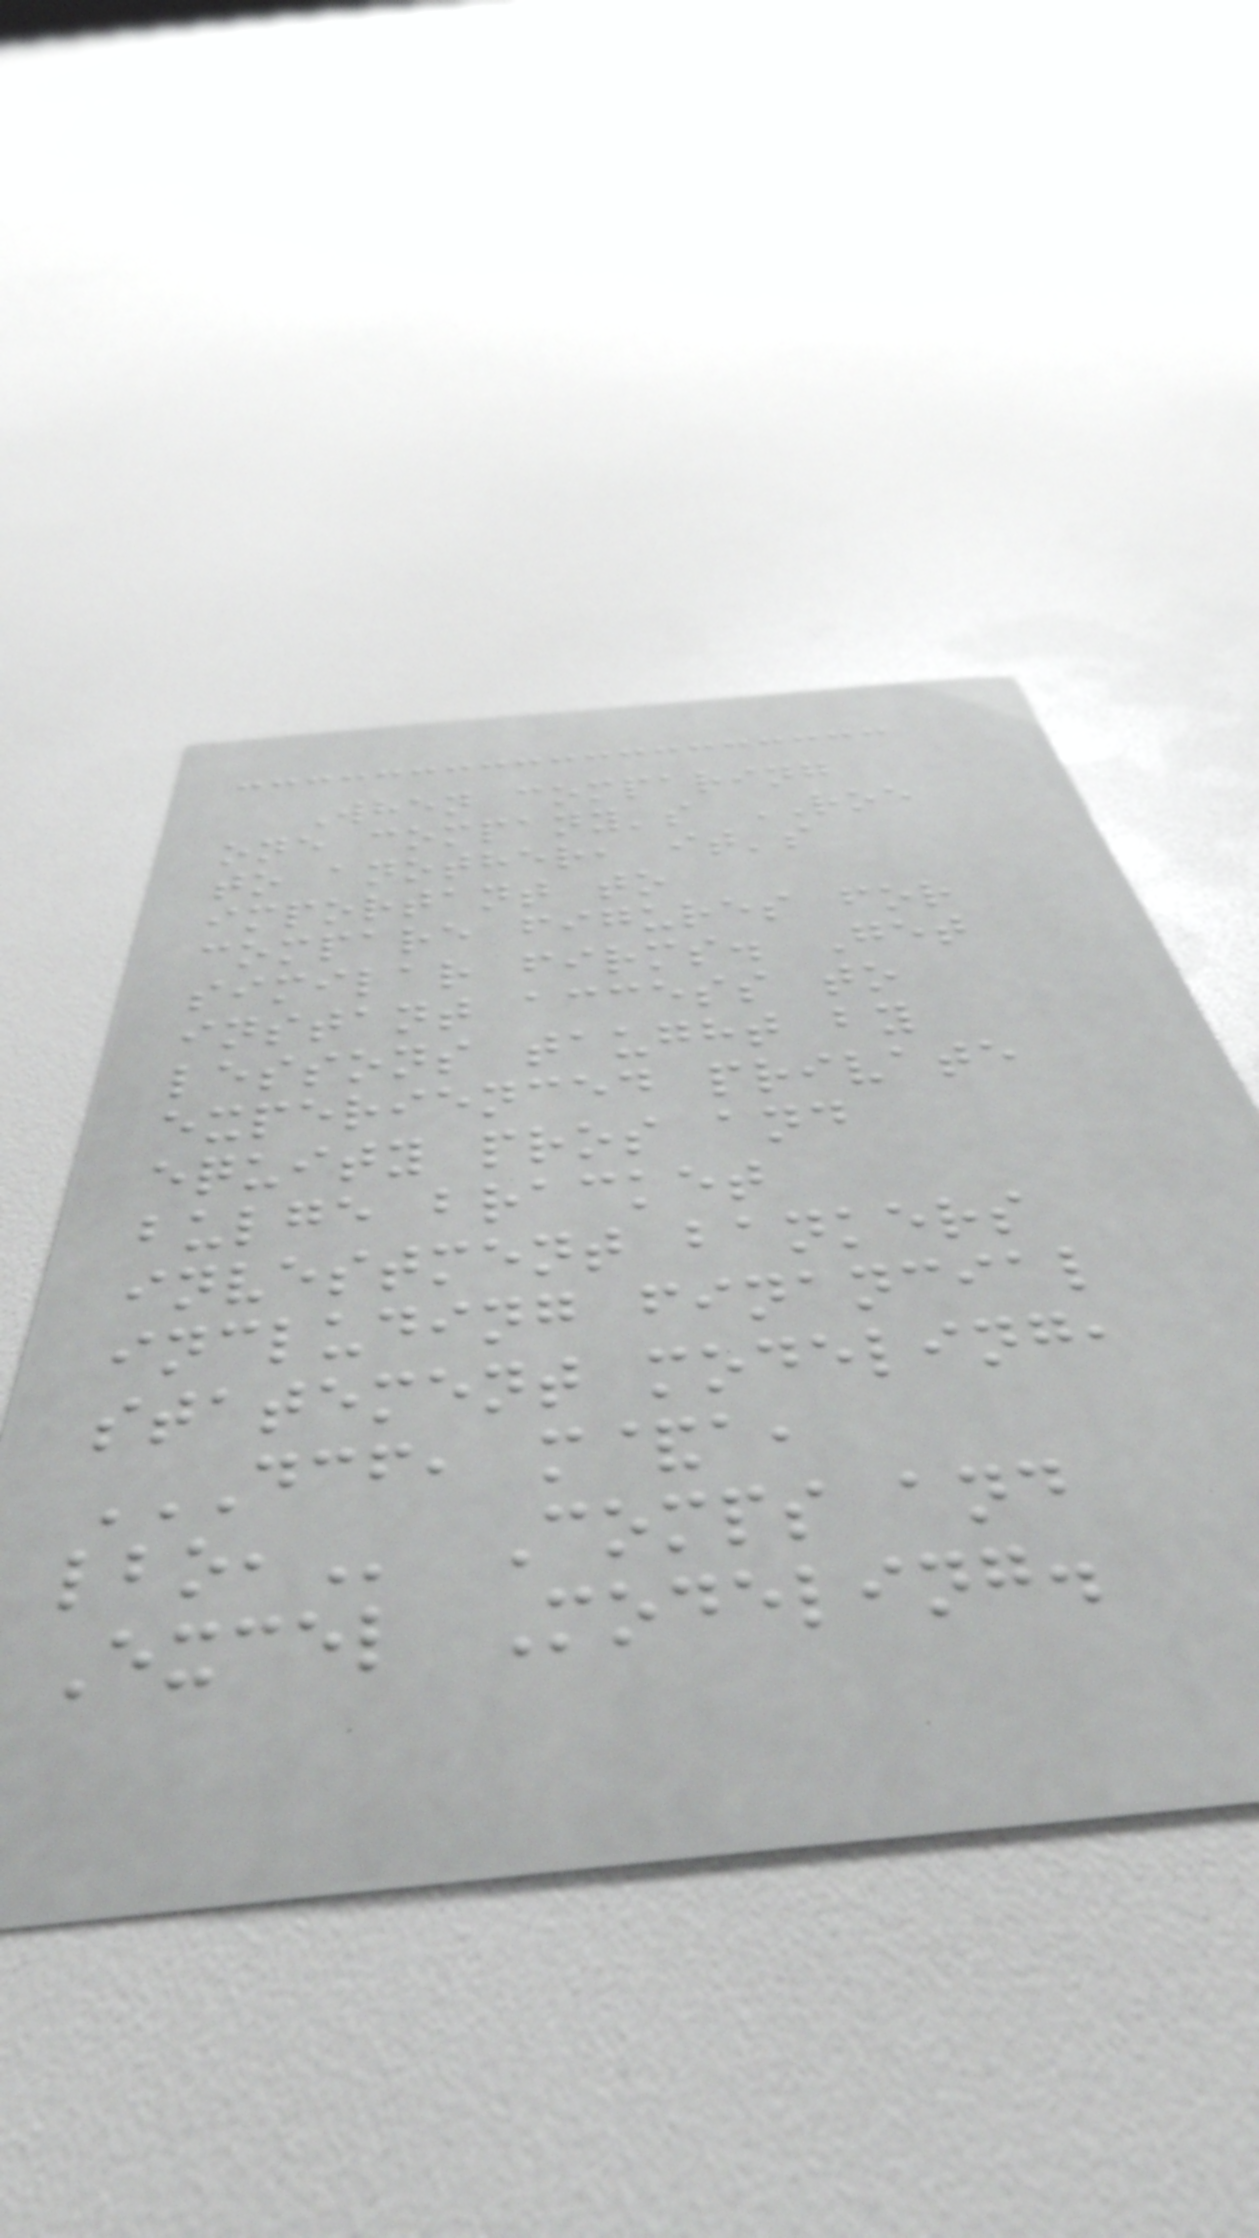When comparing
one company's ROE
to another, it's
important to
compare figures for
similar firms. Get
instant access to
lessons taught by
experienced private
equity pros and
bulge bracket
investment bankers
including financial
statement modeling,
DCF, M&A,
LBO, Comps and
Excel Modeling.
